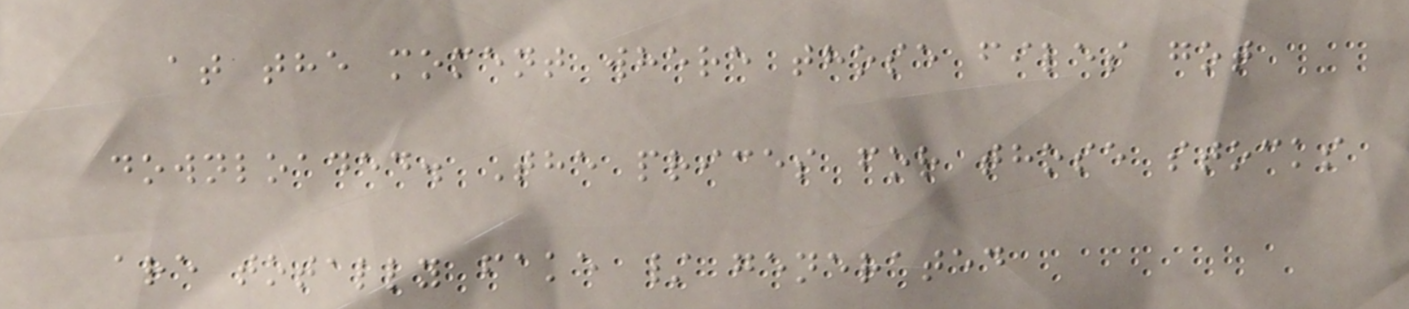at the moment where those files got
downloaded. The prices for those stocks
are totally fake / generated
